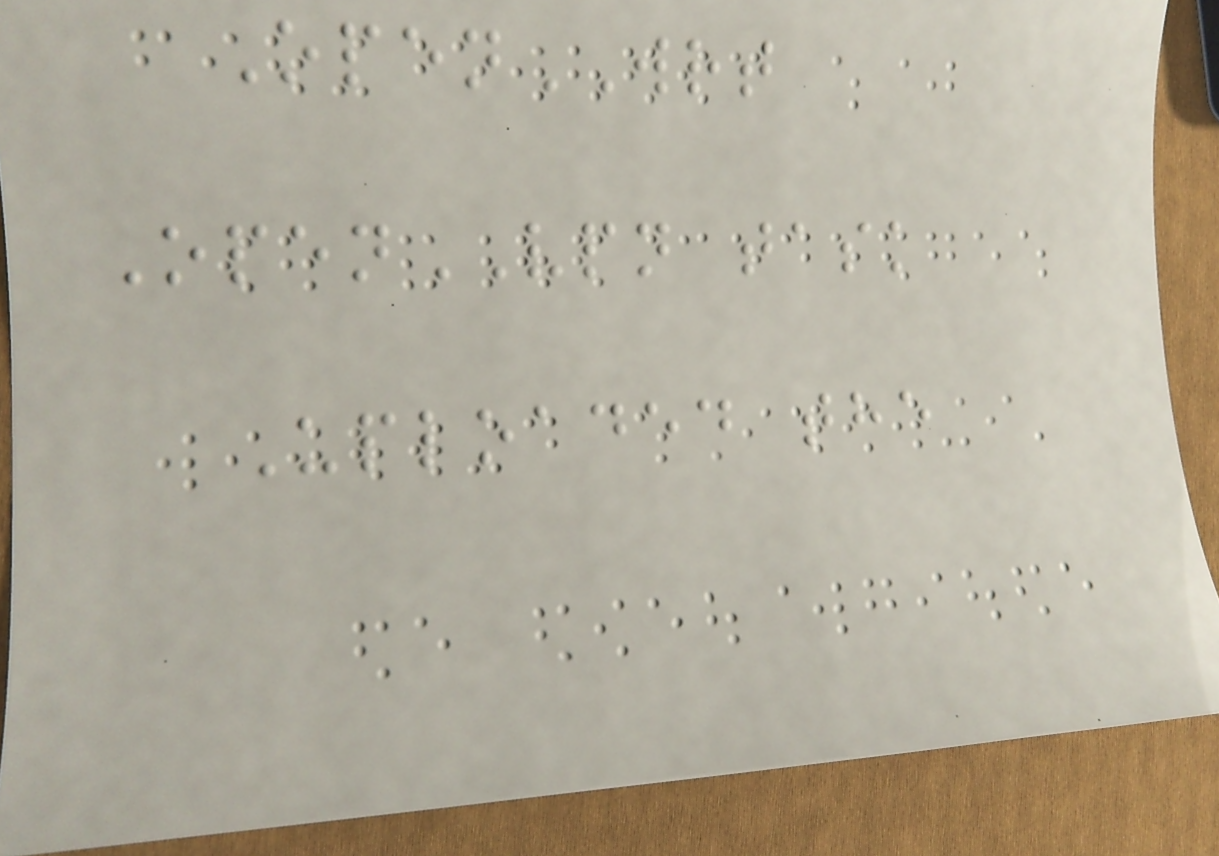OpenWRT
OpenVPN task
Uploaded the
